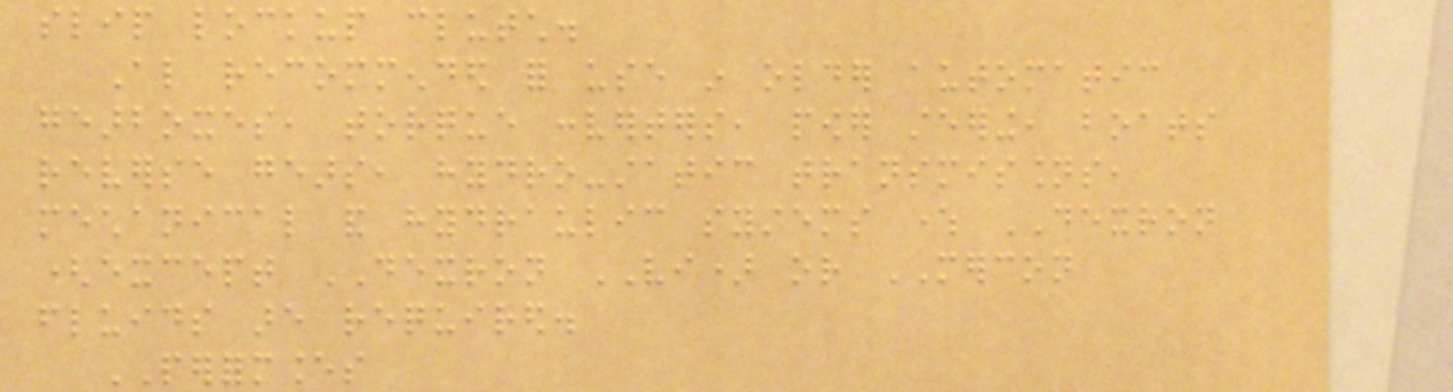slip lockup clutch.
Also recommended for use in older automatic
gearboxes, torque converters, power steering, boats
reverse gears, hydro-static transmissions,
mechanical and hydraulic systems where DEXRON
(except DEXRON VI) or MERCON
fluids are required.
PERFORMANCES
